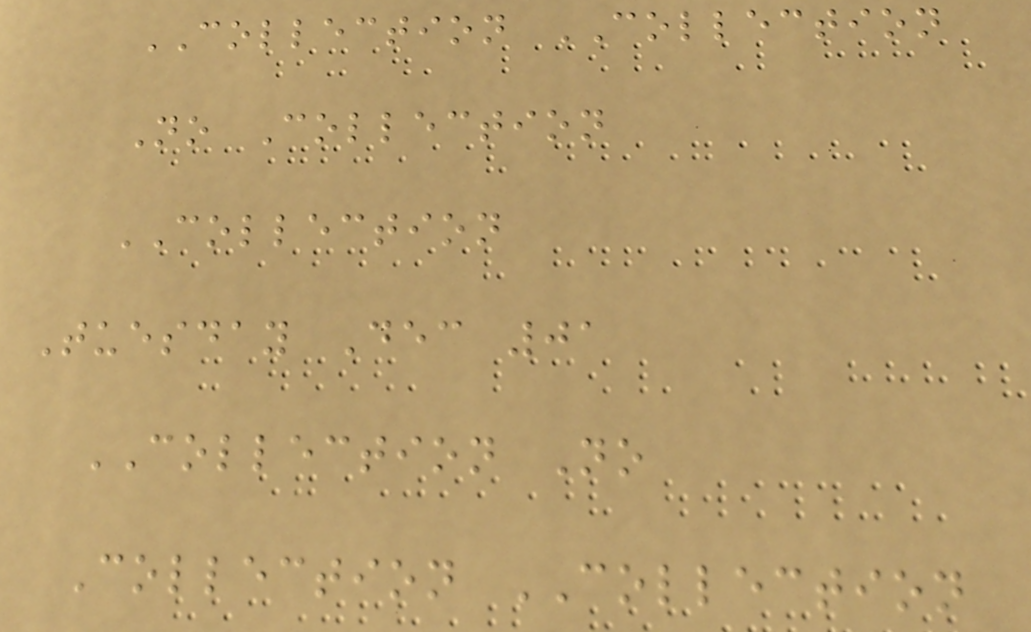COLLECTION COLLECTION
No Collection
COLLECTION
Tuesday Dec 01
COLLECTION No
Collection COLLECTION
